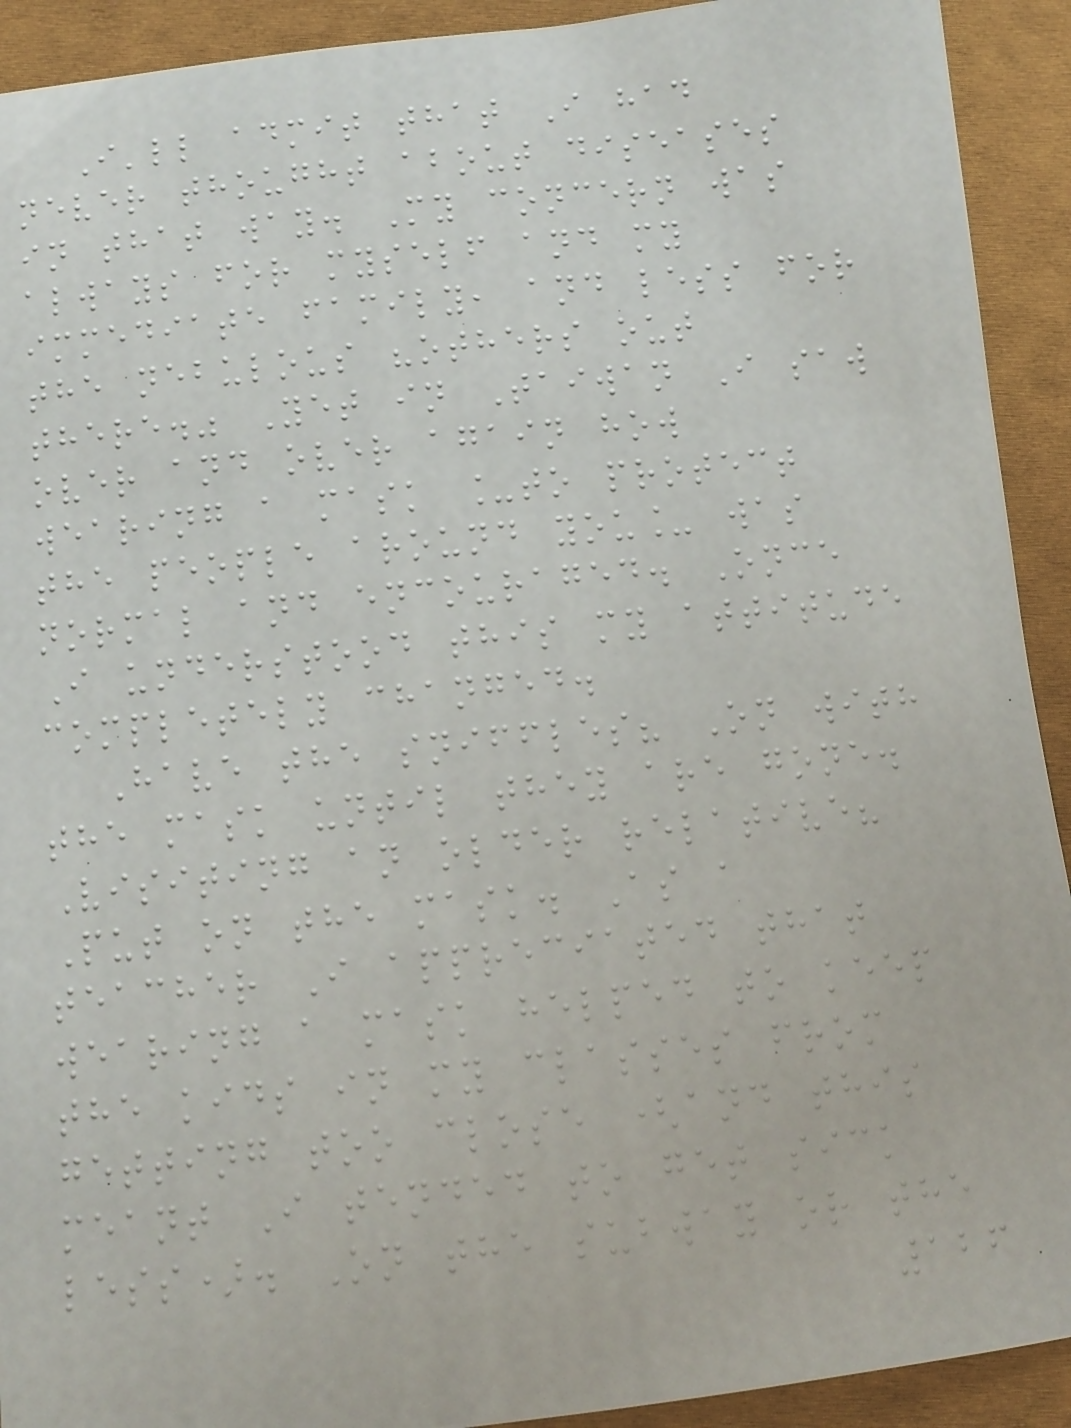I'll admit that I had
never thought about diseases
in that way. My concern was
always for myself and my
immediate family, and less for
the nebulous "others out
there." Yet in Taiwan I saw
over and over again how
wearing a mask _to protect
the people around you_ was
normal and encouraged. Once
I understood this my attitude
completely changed.
Have the sniffles? On with
the mask until they are gone.
Visiting an older relative?
Put on the mask. As a
teacher I appreciated that
wearing a mask helped to keep
the kids in my classes from
getting too close (and this
meant I tended to get sick
less). On the subway or the
126
